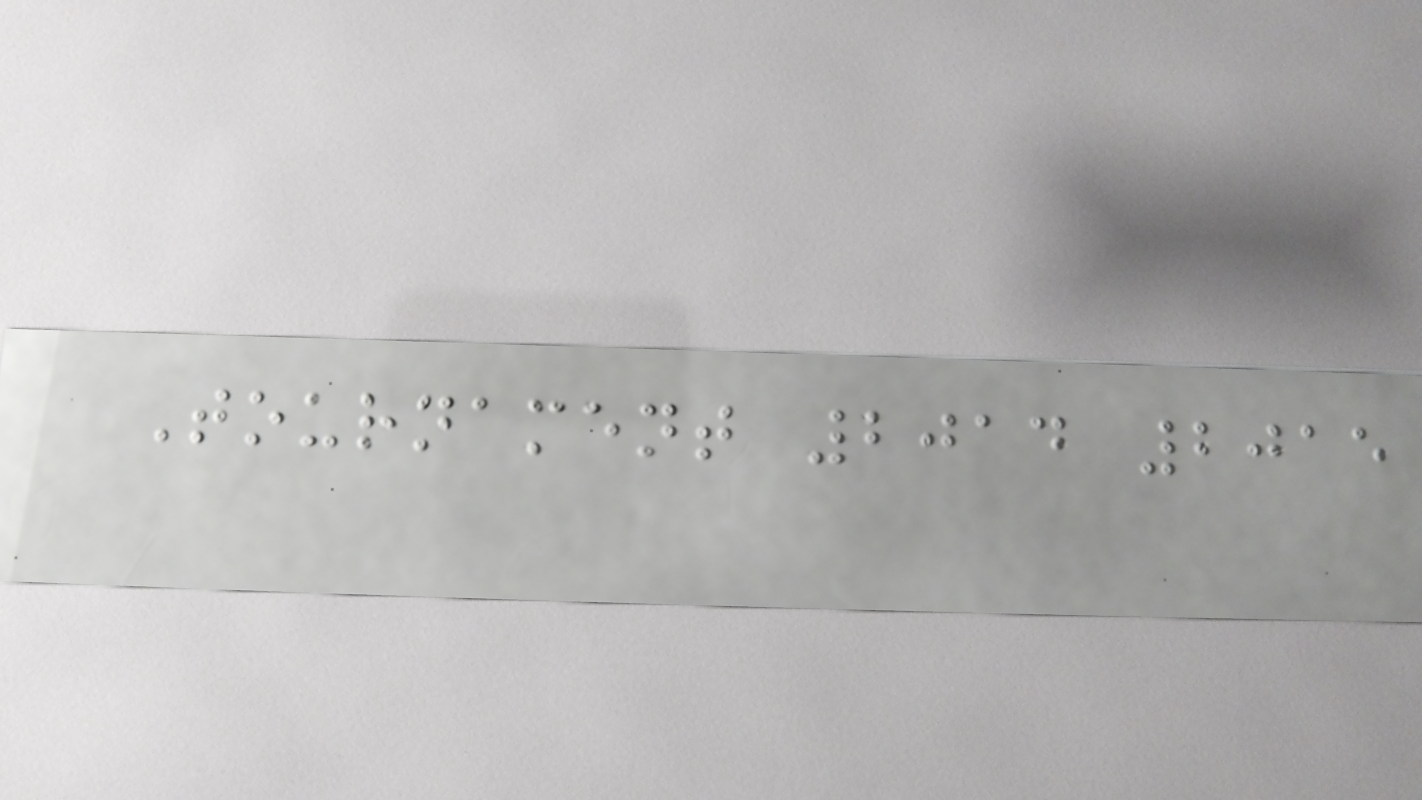Tournament 2014 2015
